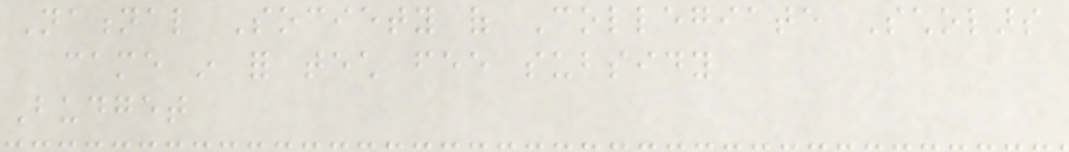National Society of Collegiate Scholars
came in for tech fee subsidy
Budget
